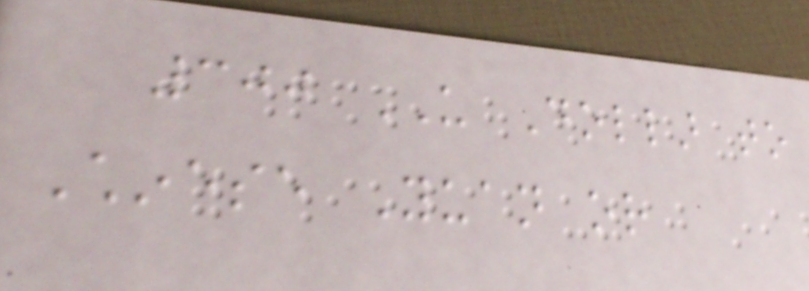300 US Dollar to
Chinese Yuan or
